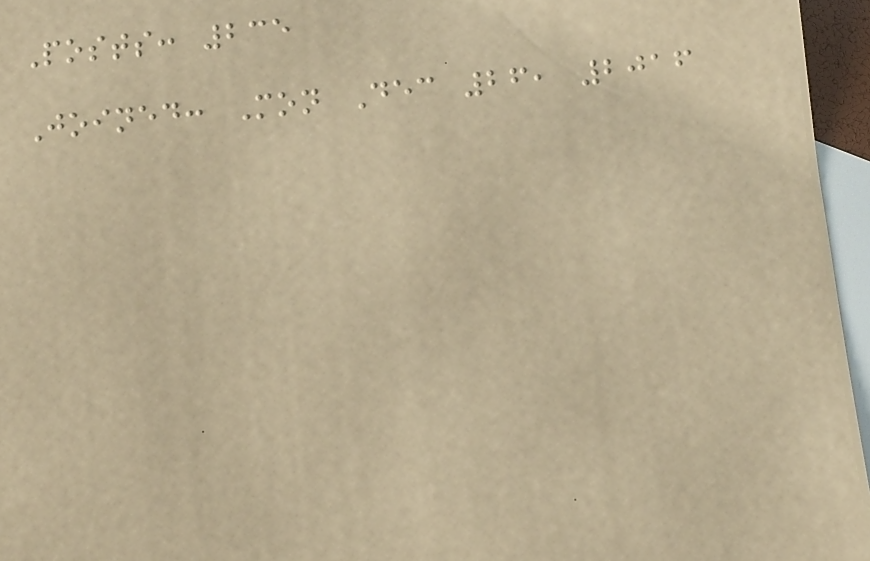Posts: 235
Joined: Mon Dec 26, 2016
